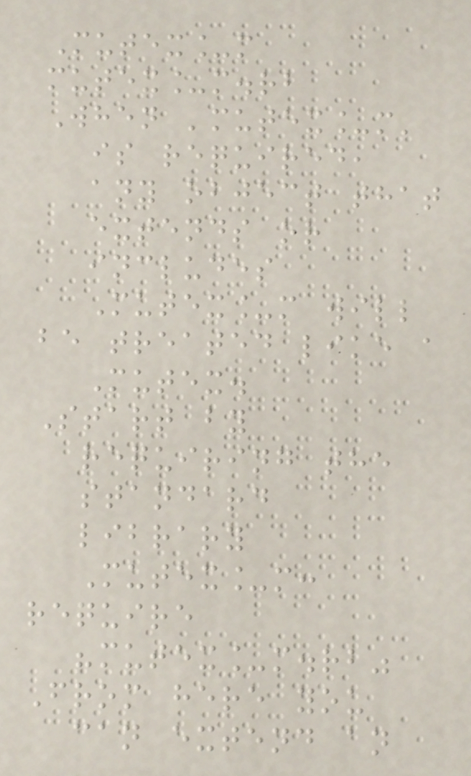Mutex_m
mutex_m.rb
When 'mutex_m'
is required,
any object that
extends or
includes
Mutex_m will
be treated like a
Mutex.
Start by
requiring the
standard
library
Mutex_m:
require
"mutex_m.rb"
From here you
can extend an
